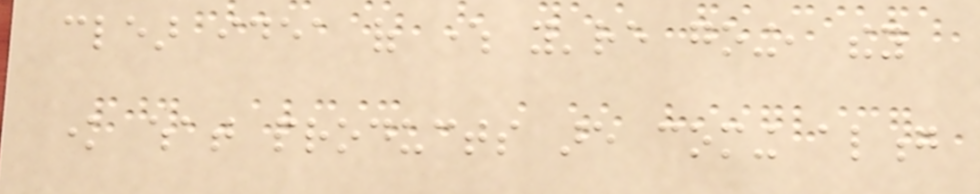clear idea of where you're going, they
know what products are coming along
